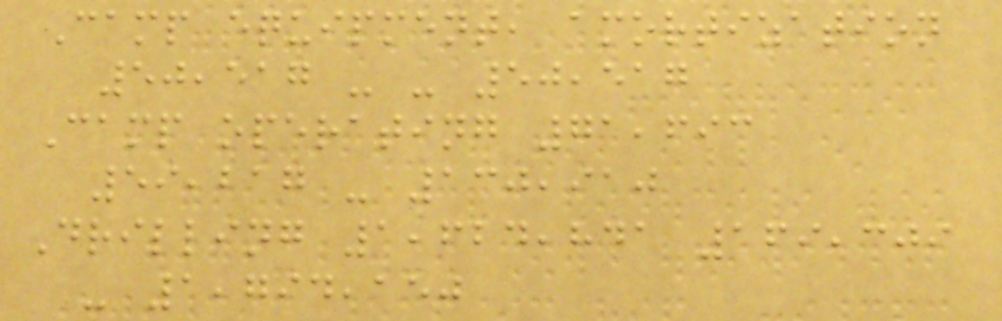Camp equipment, amortization
50,517 - - 50,517
Camp operating 71,693
59,217 - 130,910
Drilling 1,624,841 169,309
- 1,794,150
